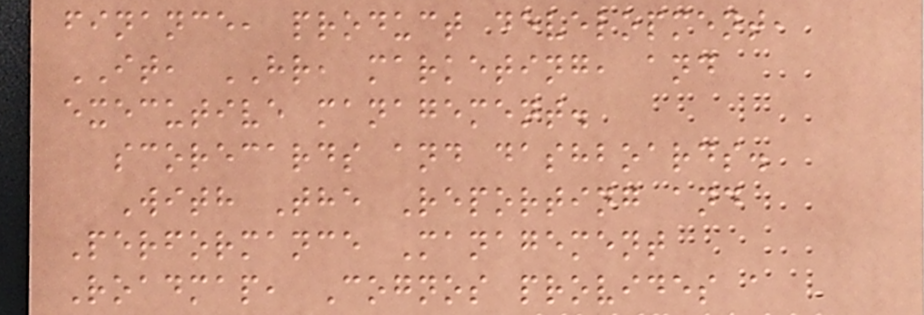finance, product development,
IT, HR, marketing, and
executive management.
scorecards and dashboards.
With The Reporting and
Performance Management
Roadmap, Cognos provides a
